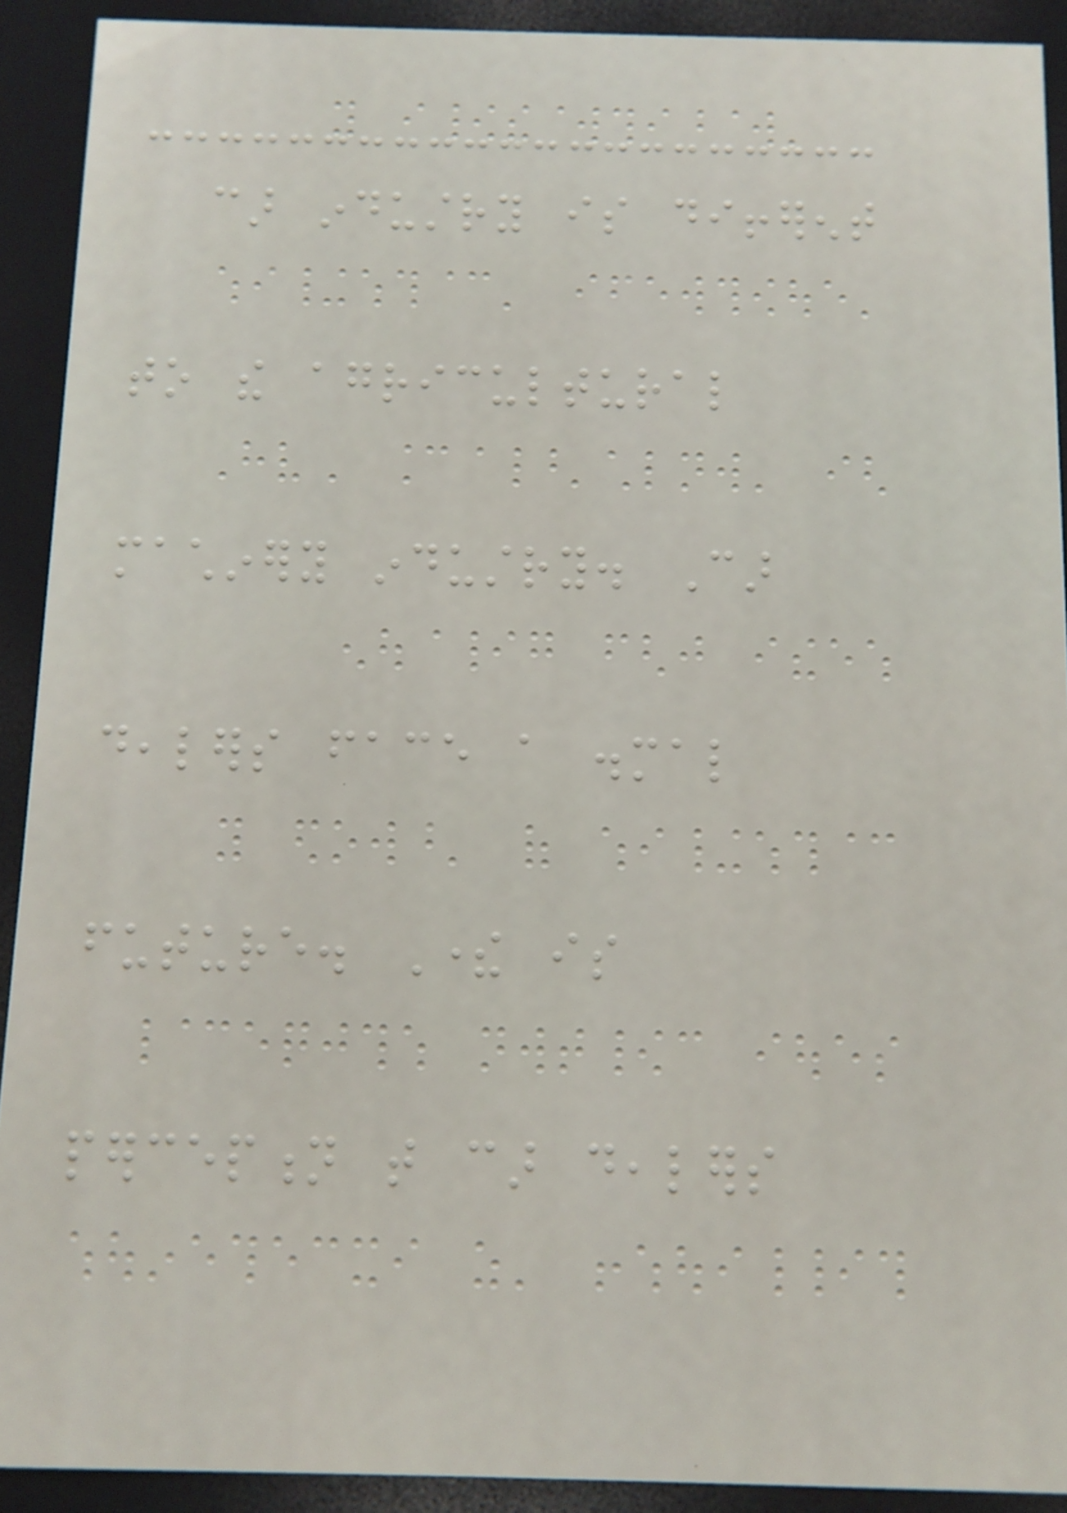car industry is different
to the agricultural
machinery industry. Car
dealers face a dismal
future. There is
perception that car dealers
